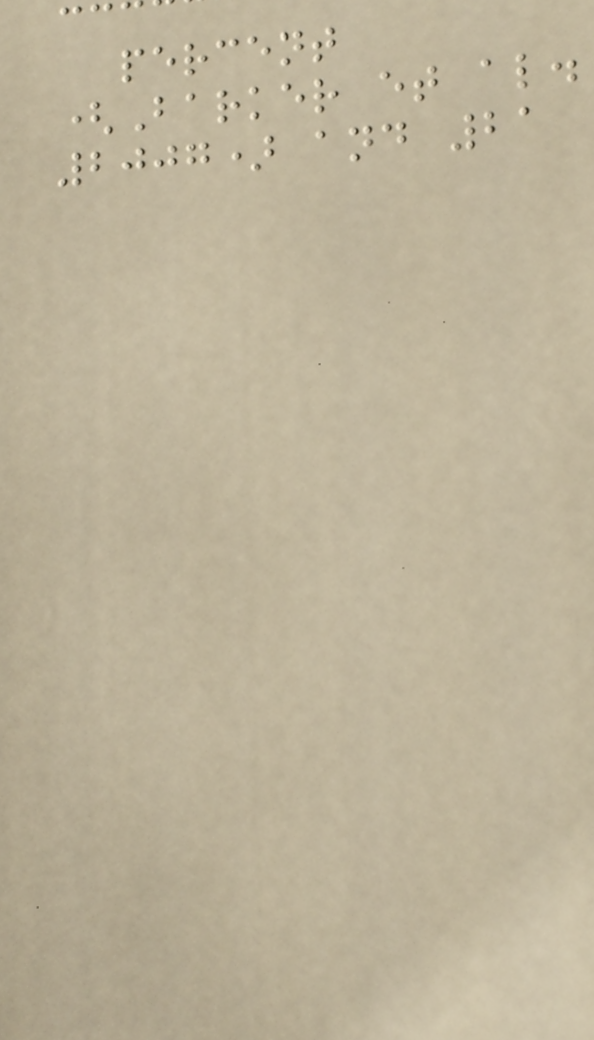percent
(Barker et al.
2007) and 21
